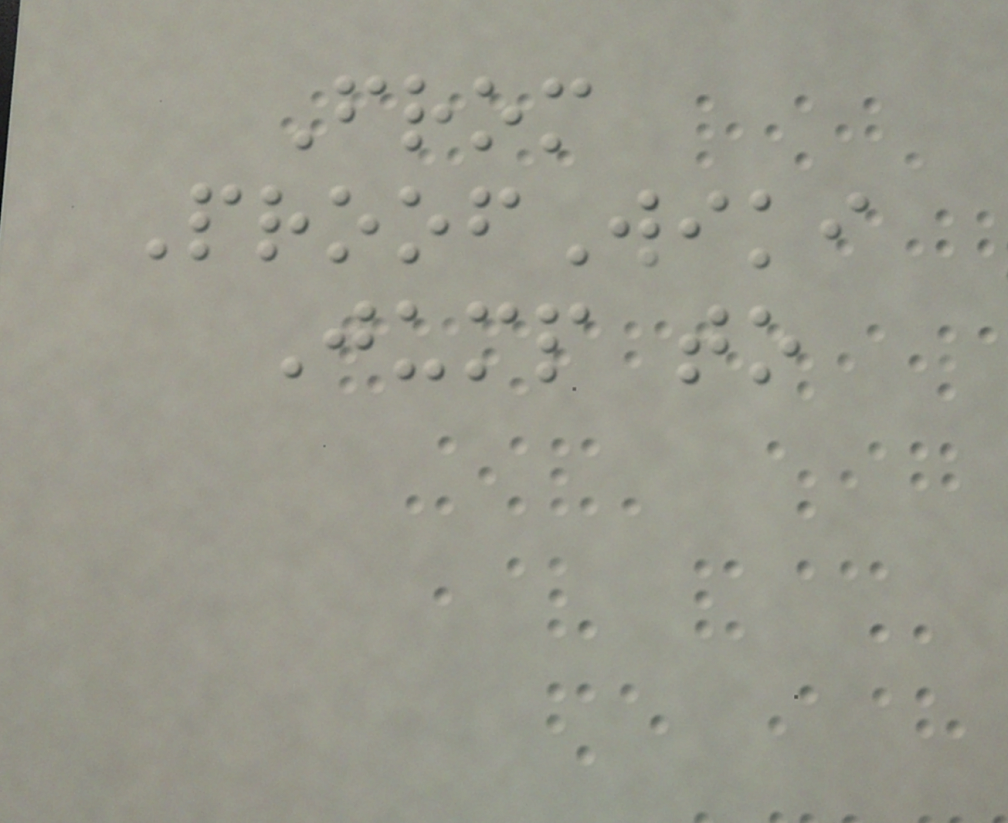From
ProofWiki
Jump to
